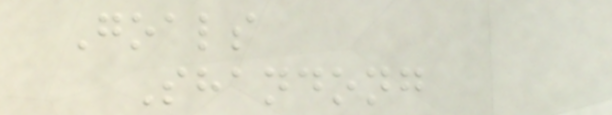Goals
Shandong
